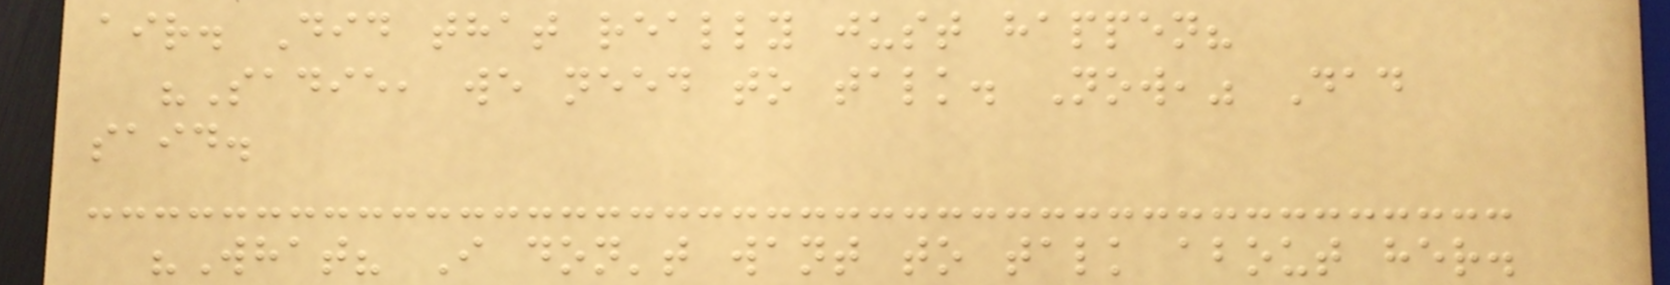air. Did that really just happen?
"Sadie, we need to talk. Now," Dad
said.
"What? I don't want to talk about her.
